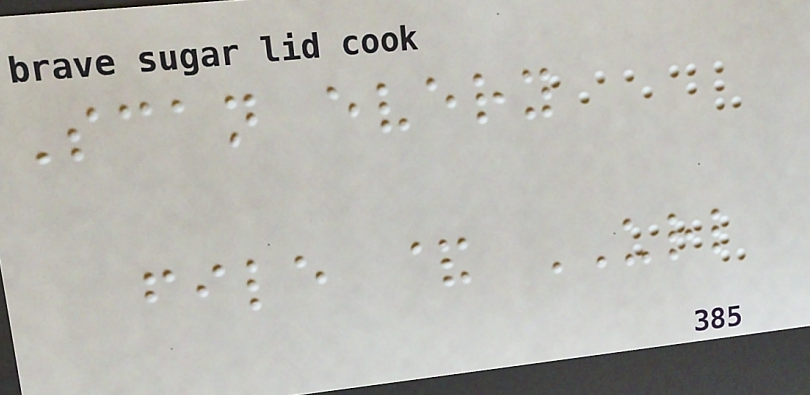Scan every
file & URL
